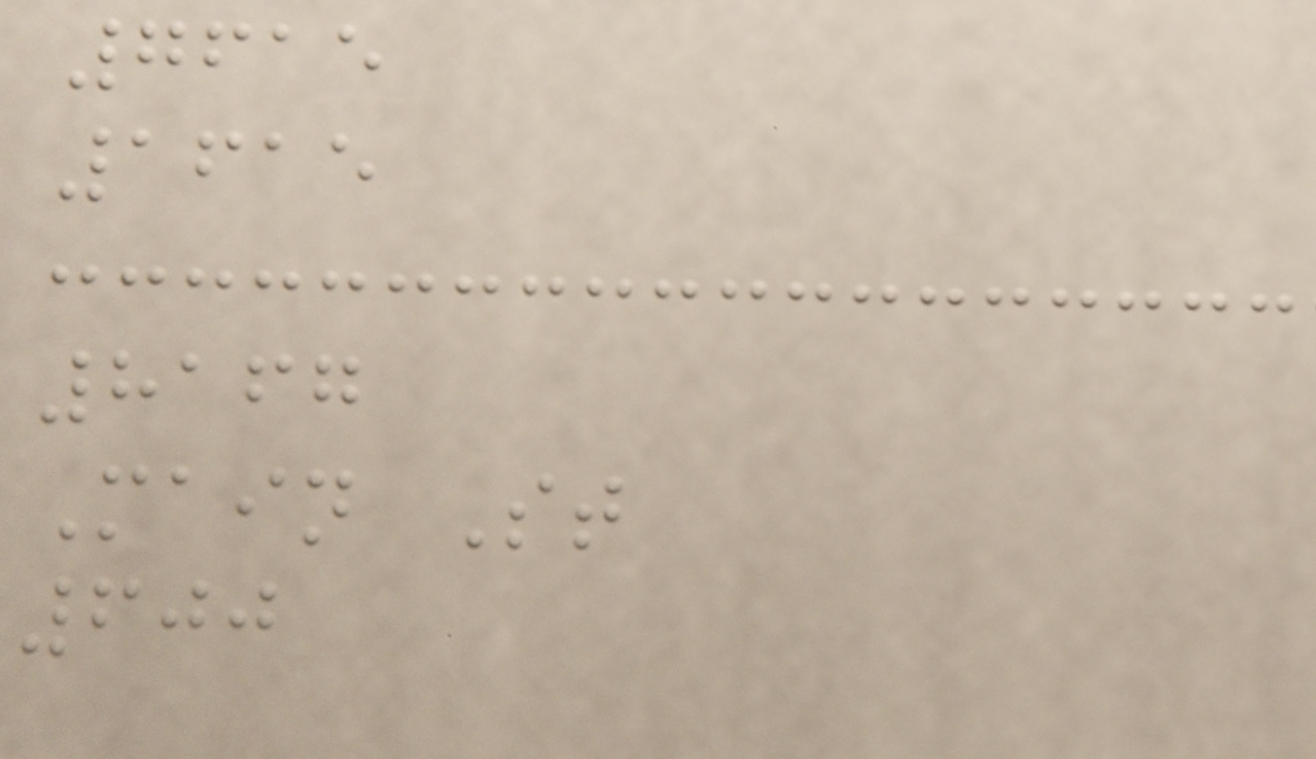7615
1615
8167
Main St
600
